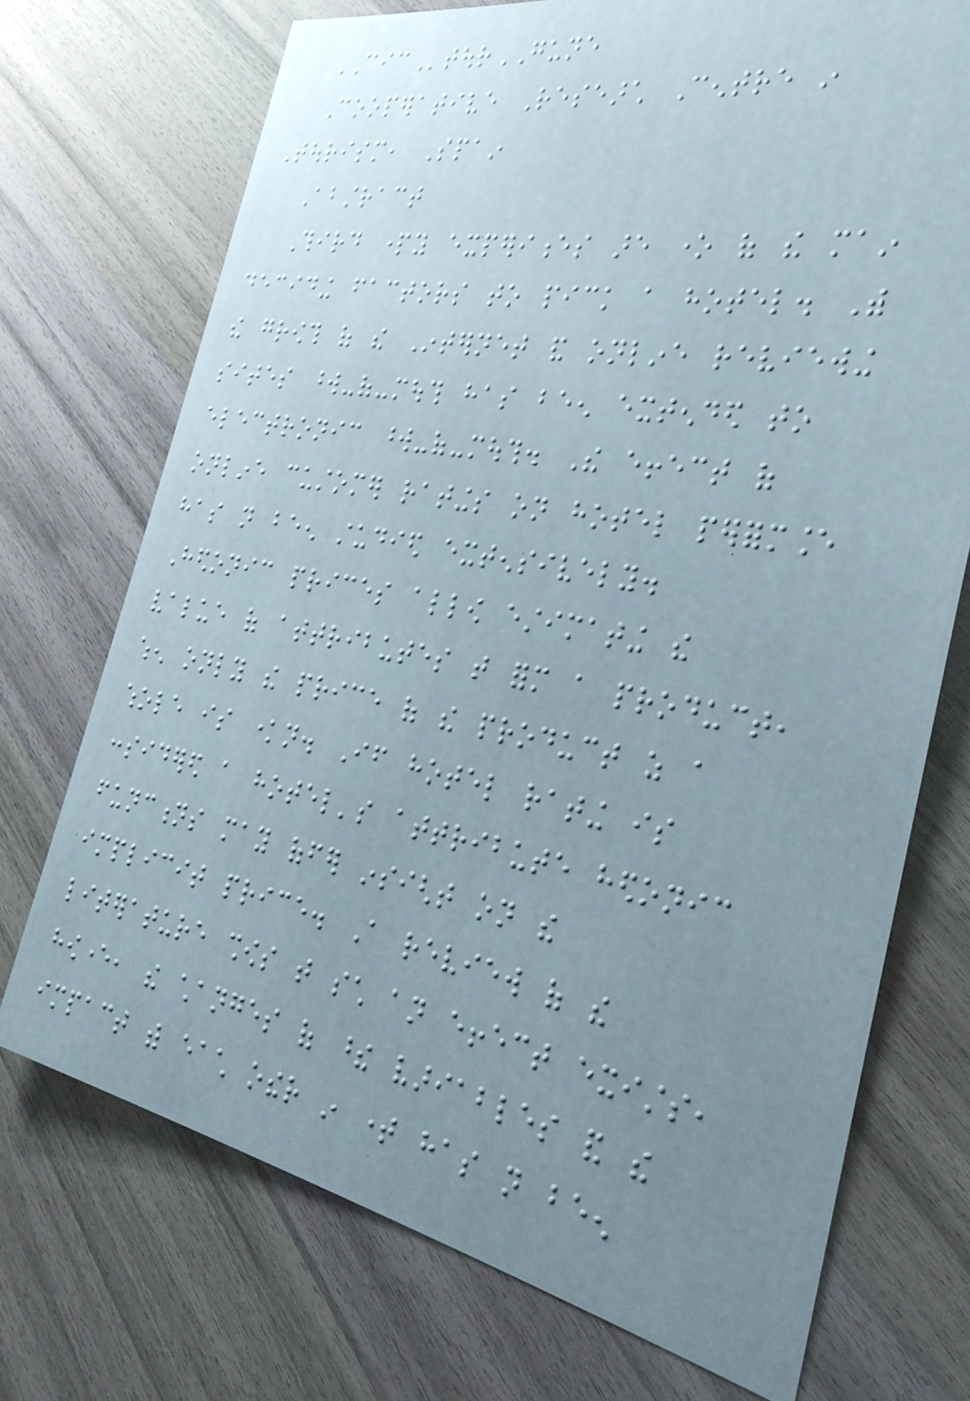CICtourGUNE
Cooperative Research Centre in
Tourism, Spain
Abstract
Third party experiences are one of the main
deciding factors to pick a hotel. With
the growth of the Internet and online reviewing
sites word-of-mouth has been extended to
electronic word-of-mouth. The effect of
online customer ratings on hotel performance
has not been studied extensively.
Hedonic prices allow estimating the
value of attributes that form a product,
when only the price of the product as a
whole is known. If hotel rating is
considered a hotel's attribute hedonic
functions may offer insight on the
implicit price. A review of the
literature shows that such an effect exists,
however, the changes of these variables and the
impact with each other in time has not been
